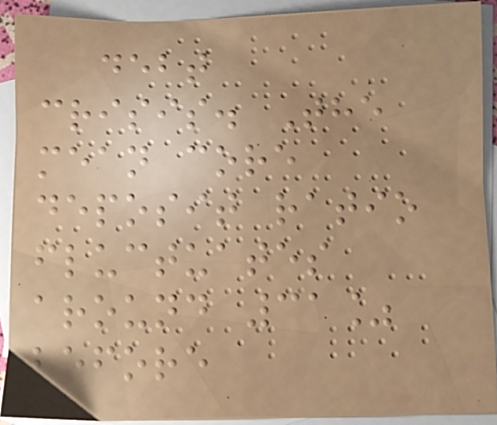debt
crisis. The
mean core
deposit ratio
fluctuates
around 31%
before
